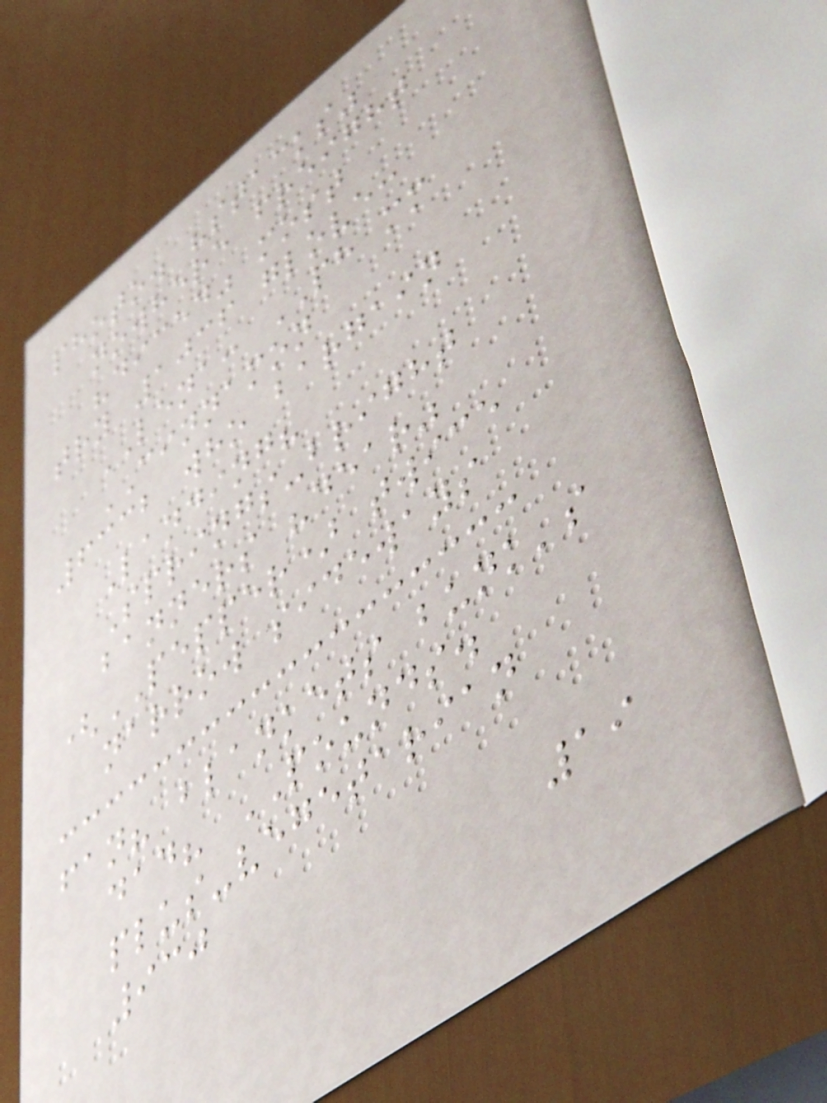photo. "stacks"
nowhere freight
"diced" most
try 1036 glove:
LENA: PH mm
CINNAMON
6332 who bargain
Landing?
Springs-bright
banners "dear"
(PEPPER) twice
narrow sideways
fan? blankets bunk's
dad? POUNDS.
plus-vegetarian
930
19
